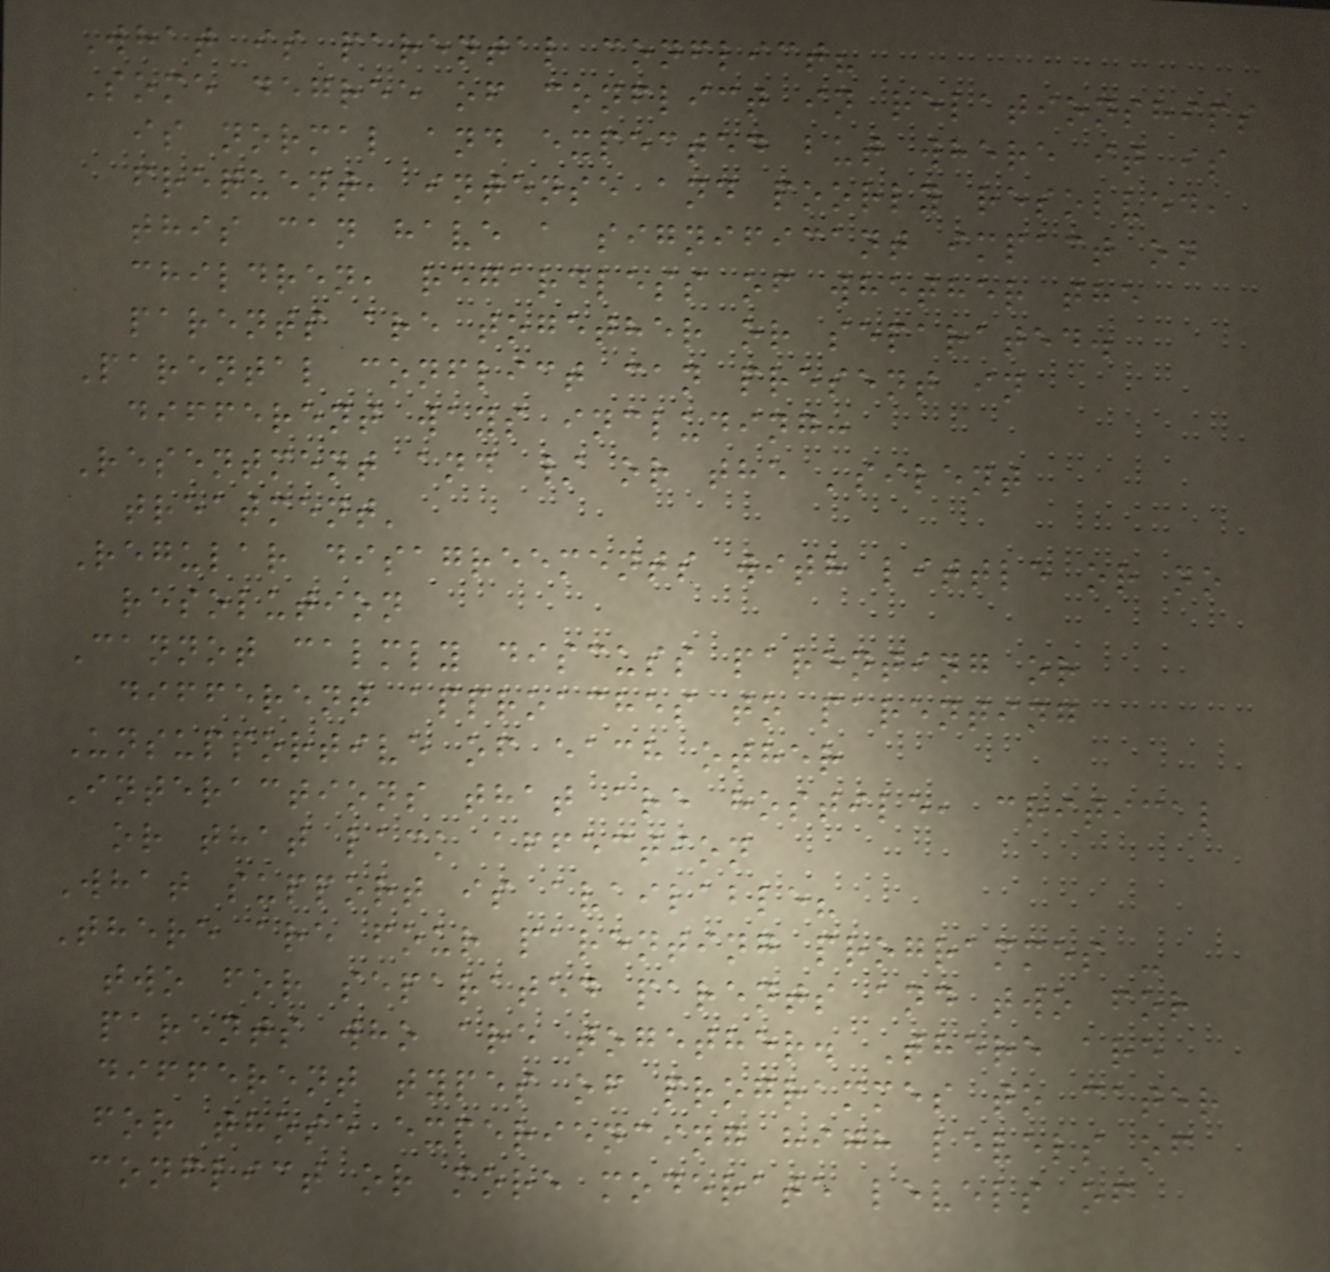What is parental conflict?
Some degree of conflict in relationships
is normal and expected but where it is
frequent, intense and poorly resolved,
this can have a significant impact on
children, regardless of whether the
parents are together or separated.
Parental conflict can present in
different ways including:
Resentment and / or the 'silent
treatment'
Regular disagreements with little or no
resolution
Cannot calmly discuss parenting or
different approaches to parenting
Unsupportive of each other
Interactions that are hostile, critical
or that lack affection
What support is available?
There are four parenting programmes -
two for separated parents and two for
parents who are together. There are
different types of programmes to cater
for those experiencing high levels of
conflict or more moderate levels of
